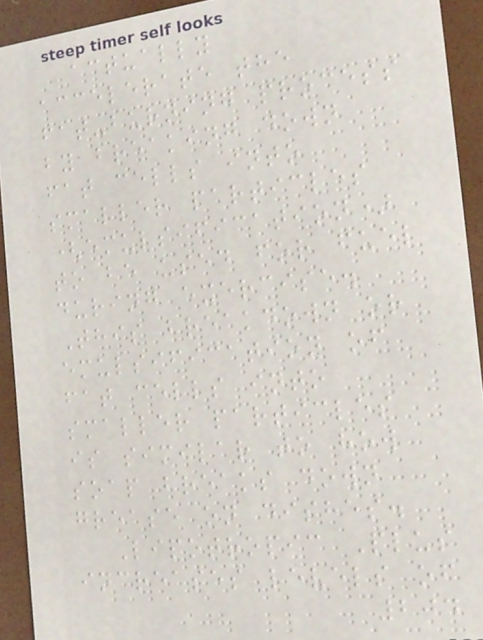actually
accelerate the
fat-burning process
by breaking down
fat cells into
smaller particles
(emulsification)
to be used for fuel
during exercise.
This breakdown or
emulsification of
fat cells into
smaller particles
is similar to how
soap breaks down
grease on dishes.
Lipotropic Plus
increases levels of
204
